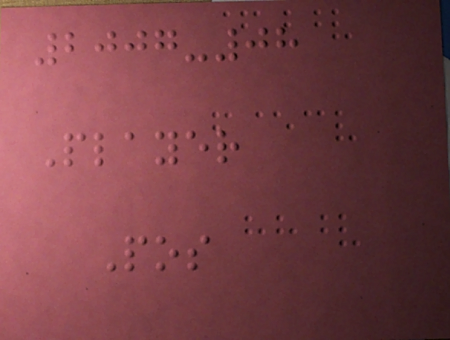2007-08
Player
Pos
